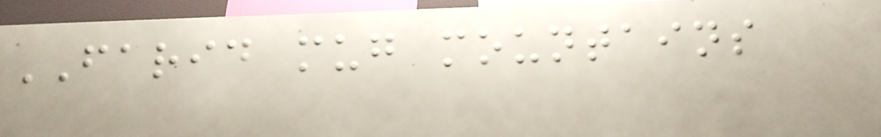FARID mug mountains
